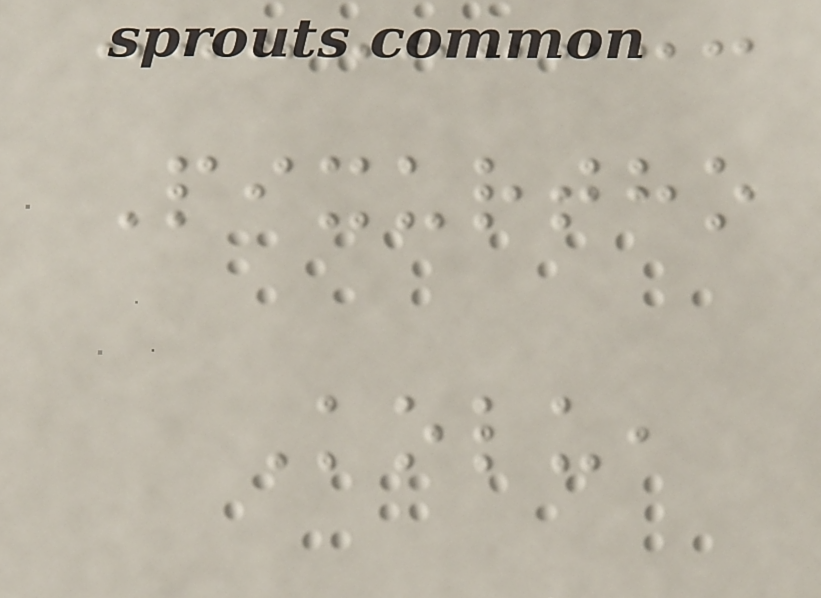Pixurtho
Kolu,
